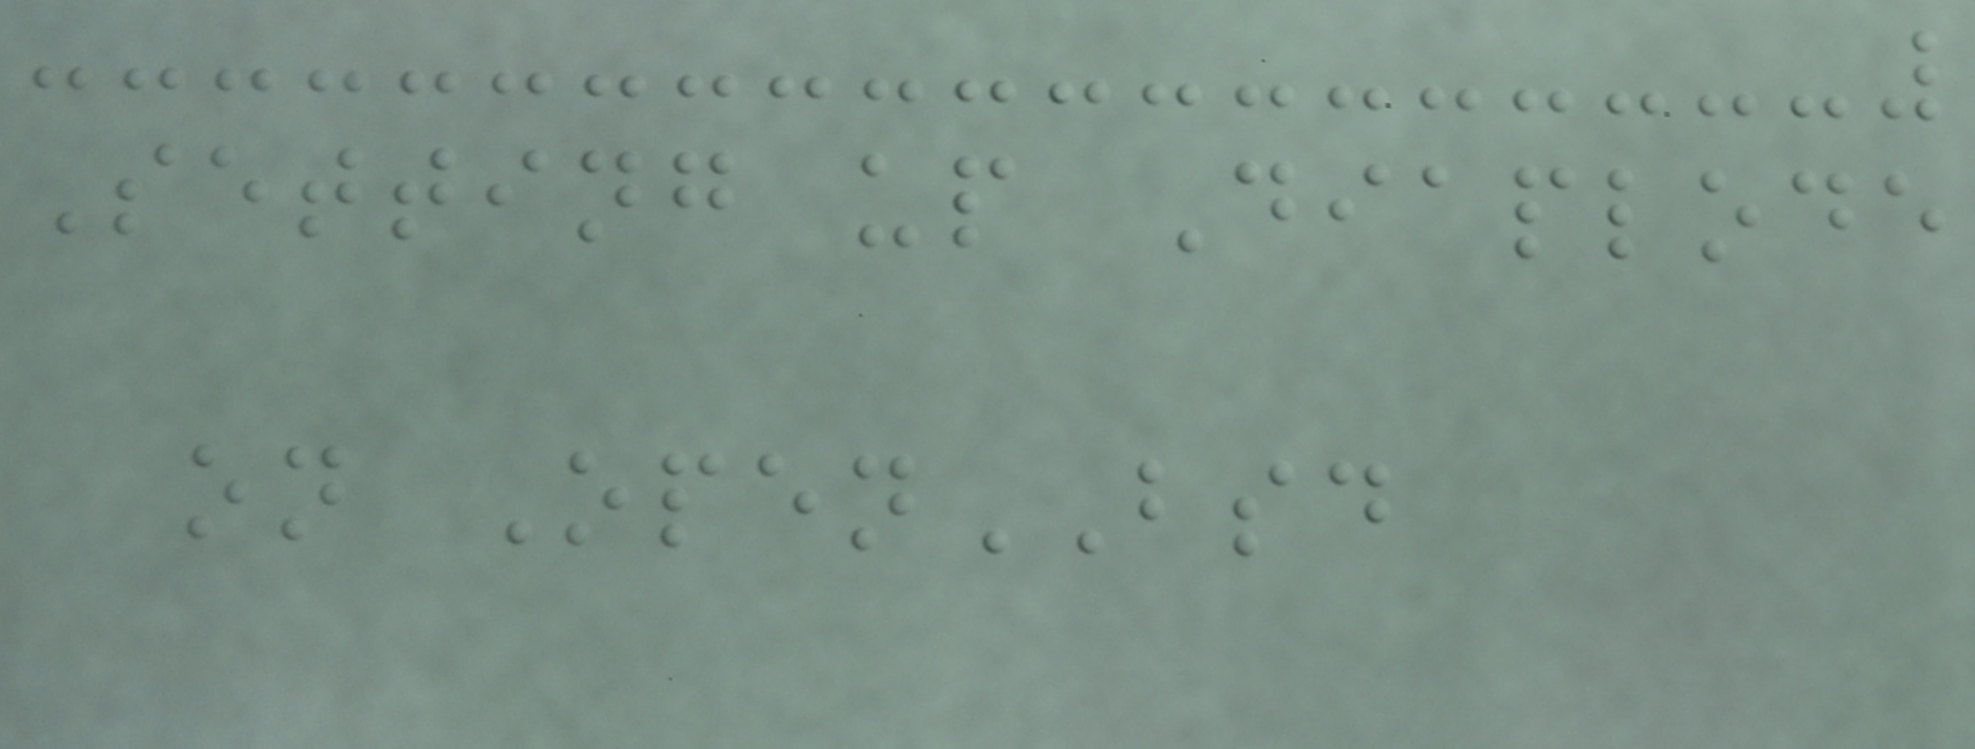Setting up Diaplode
on OpenBSD
